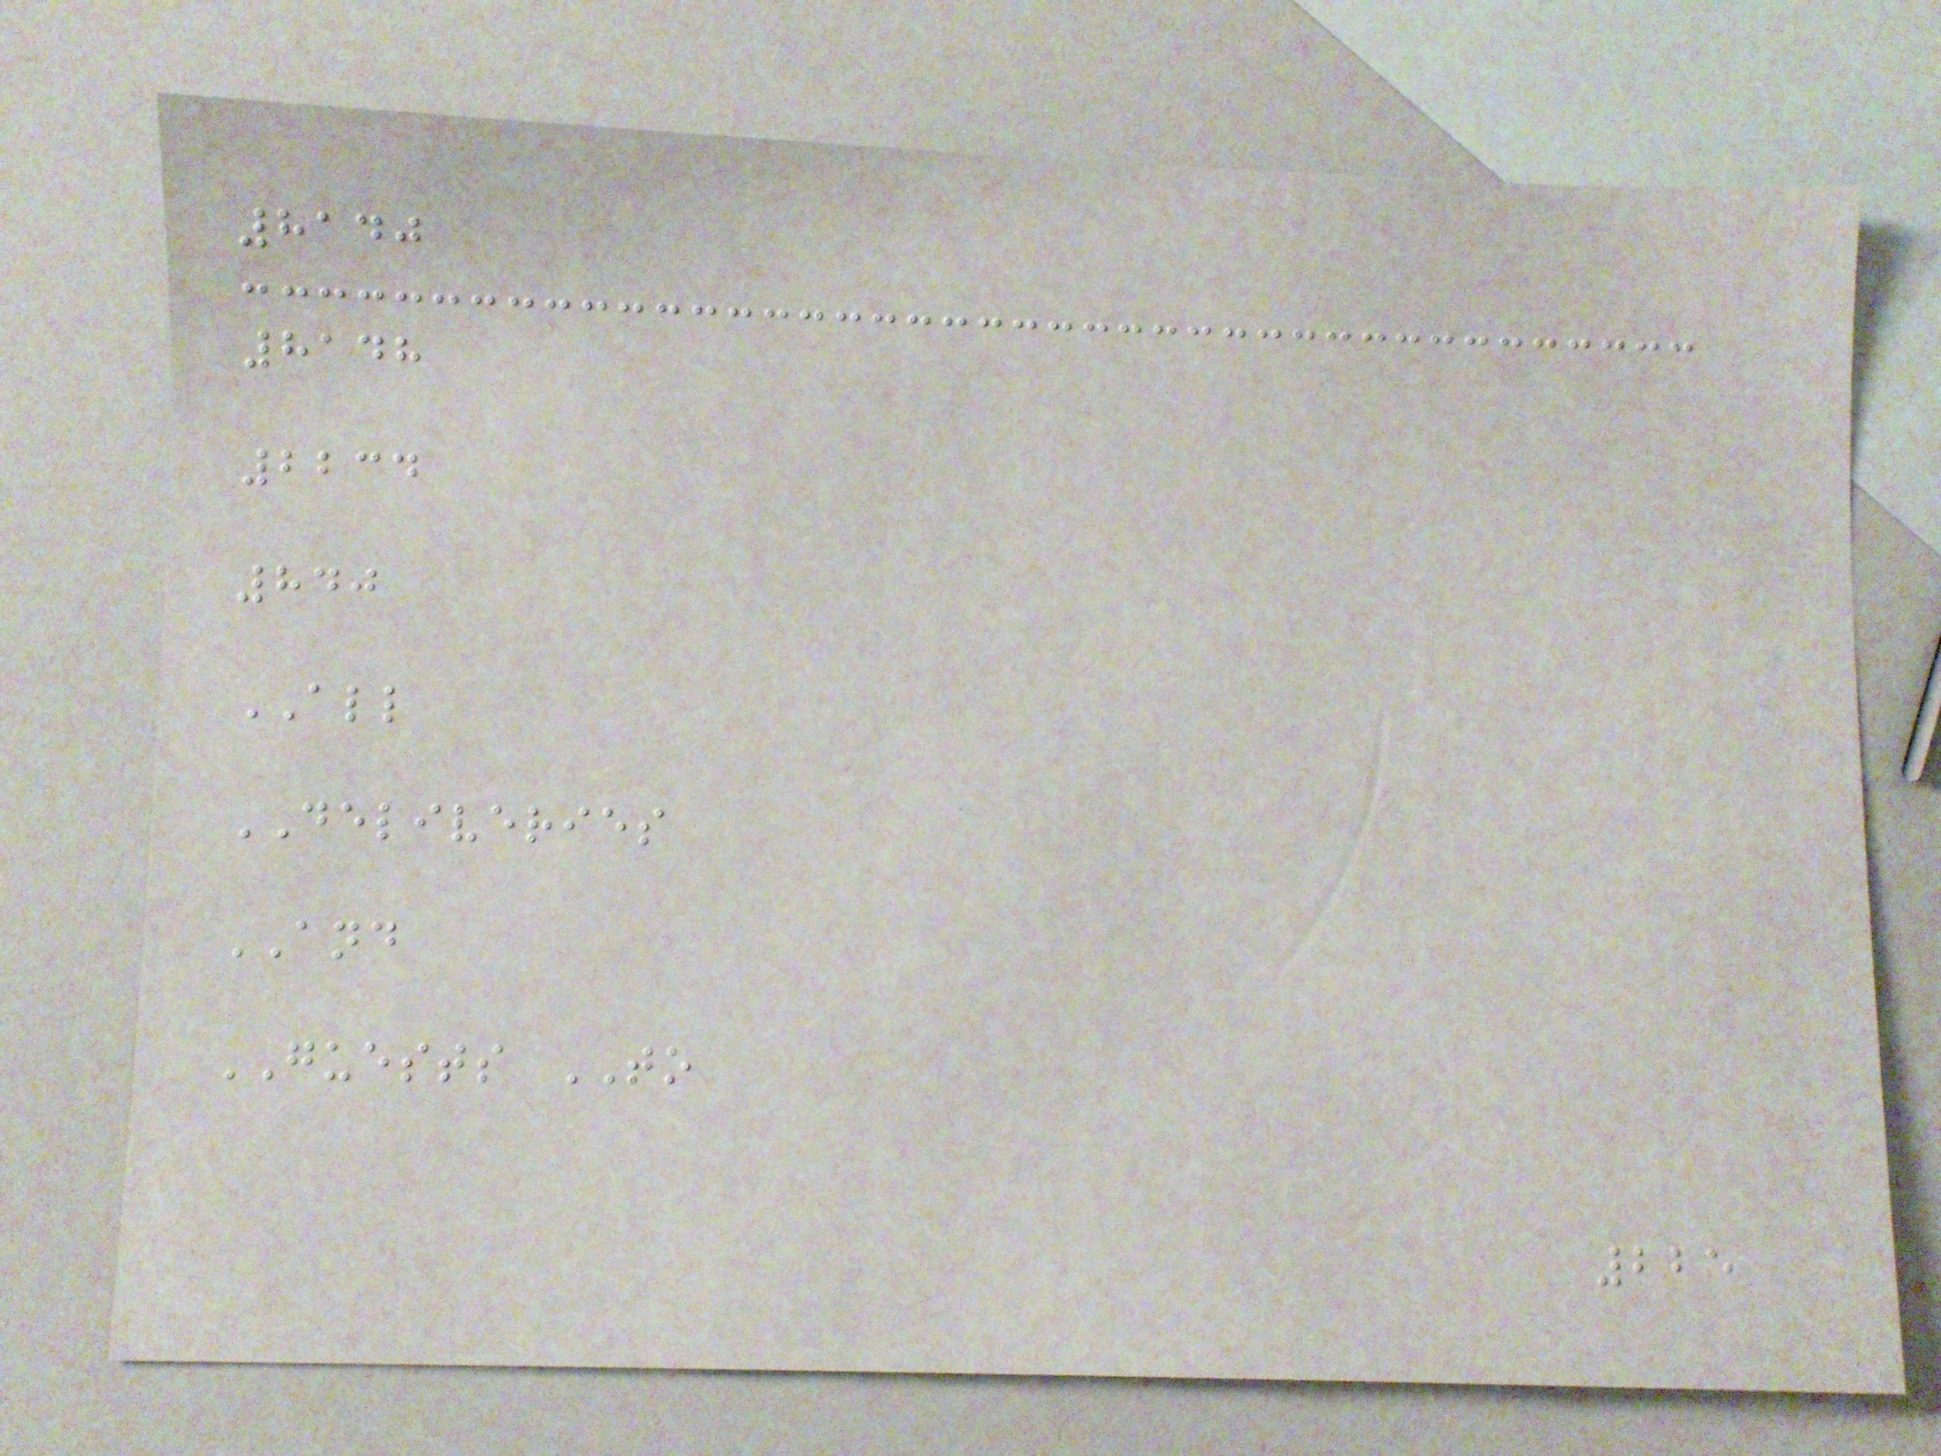8140
8148
2234
840
ALL
DELIVERIES
AND
GUESTS TO
225
